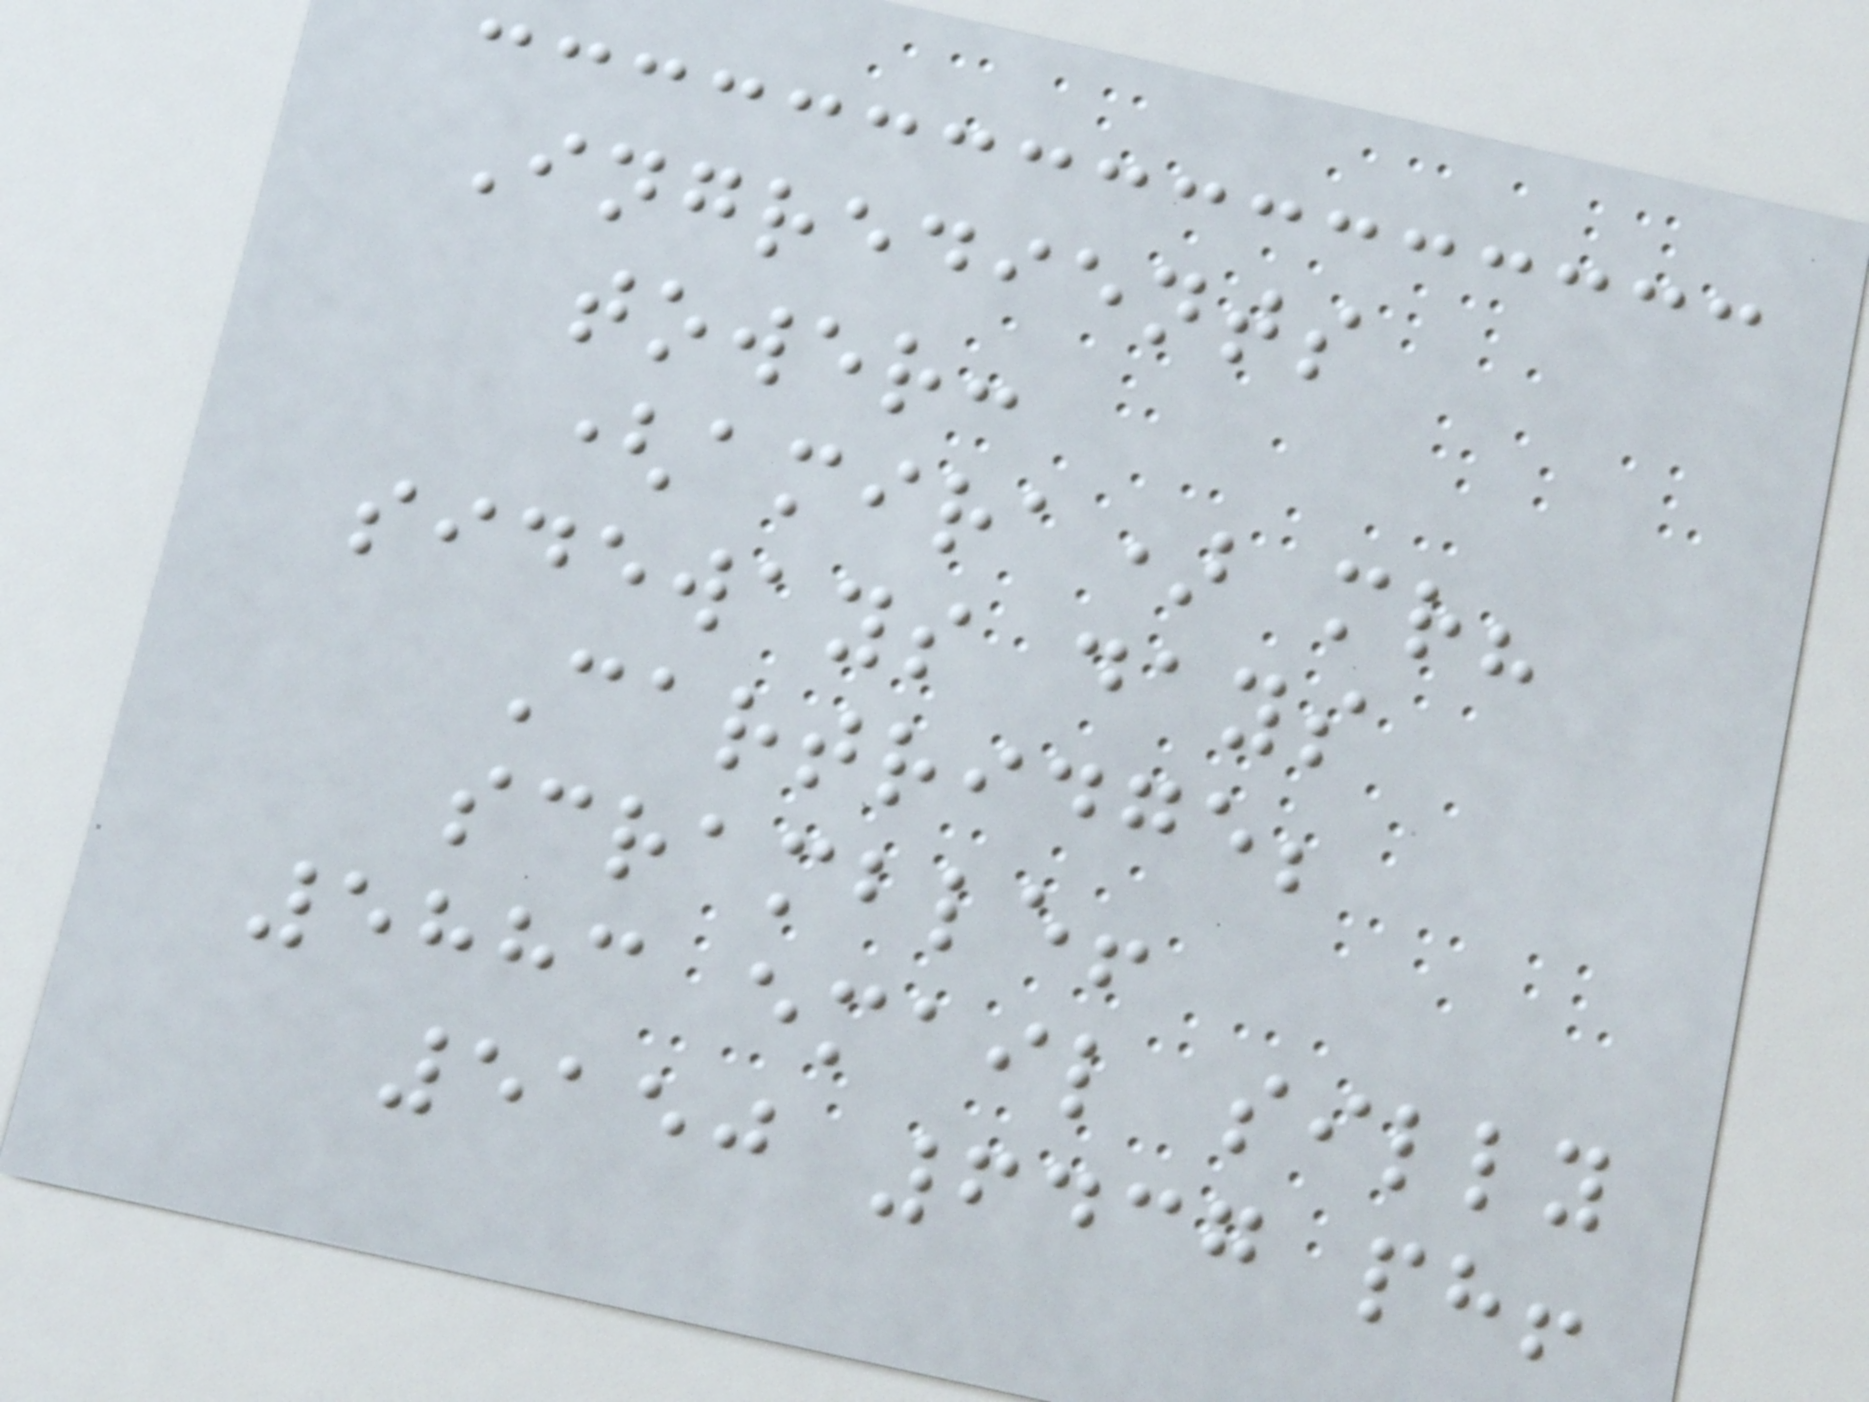Ingredients
tower:
(amira) mr?
sideways days
Cartridge;
scramble!
5883 email silly
5150 6437 ph!
